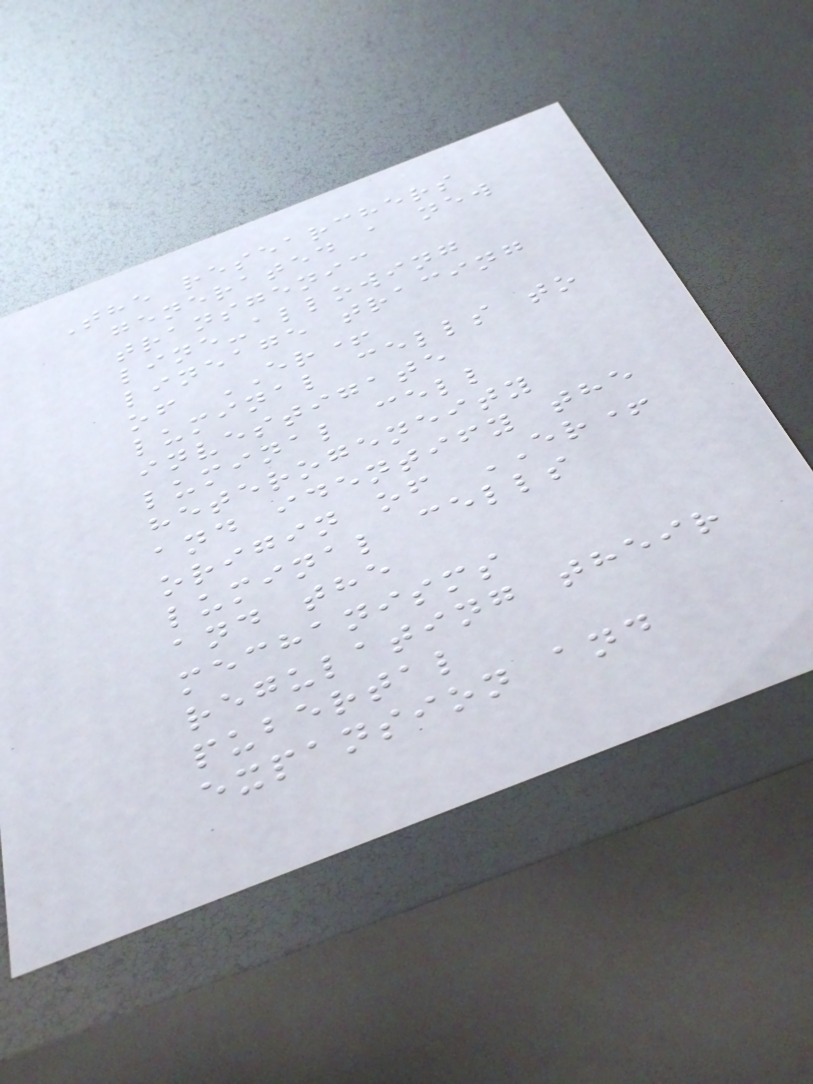The researchers
generated a new
transgenic
line-allowing
lineage tracing
of ER+
luminal cells to
investigate
luminal cell
heterogeneity
and identify the
origin of ER+
luminal cells
and the
mechanisms
regulating their
pubertal
expansion and
